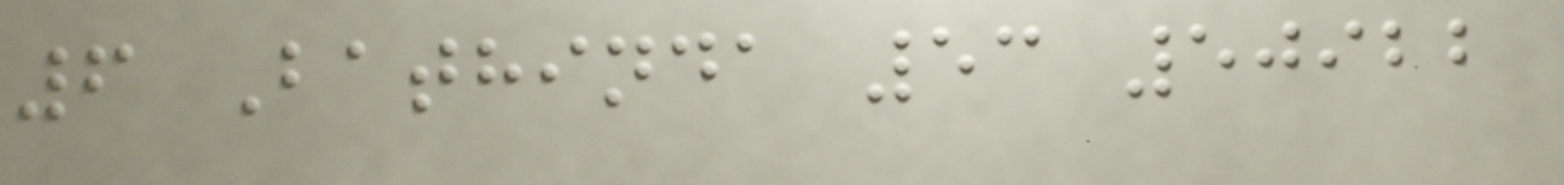6 Bathinda 53 50922
